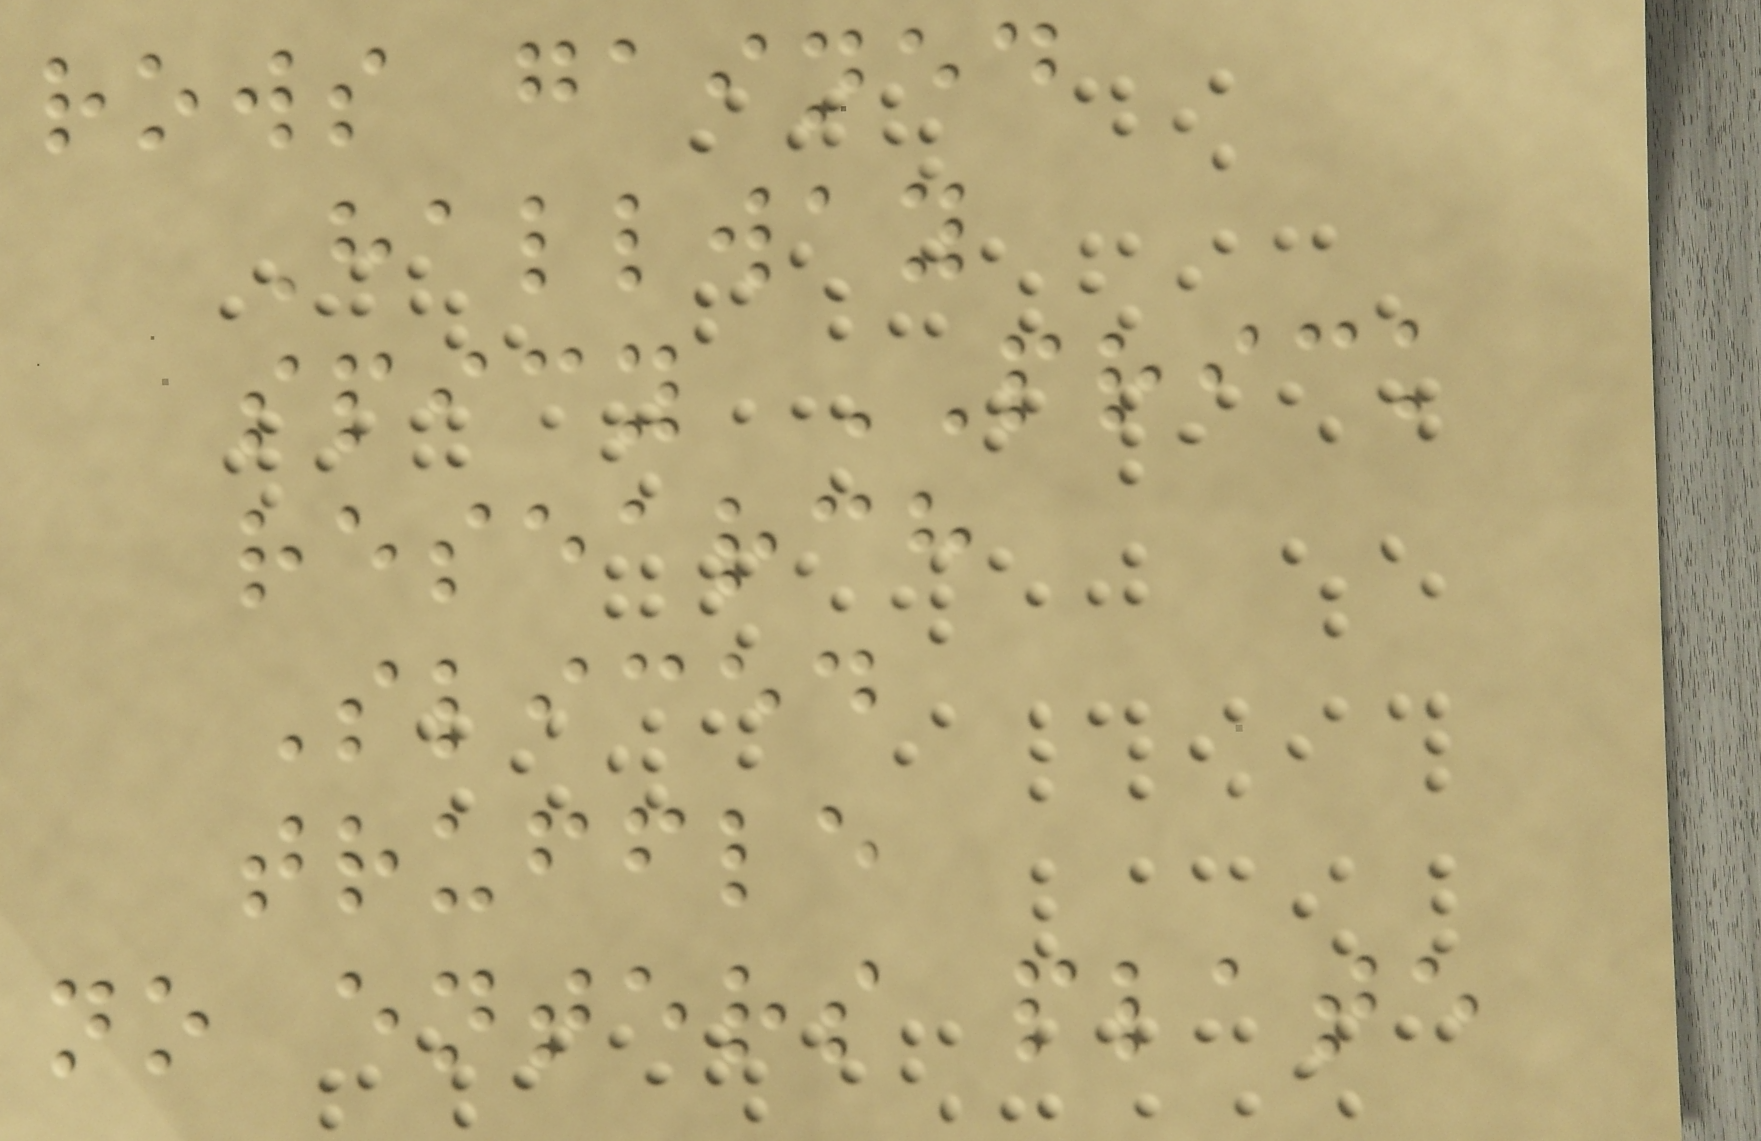rows gained
Hallway
spicy PRICK
research
Sliced
truffle
no enters plate
